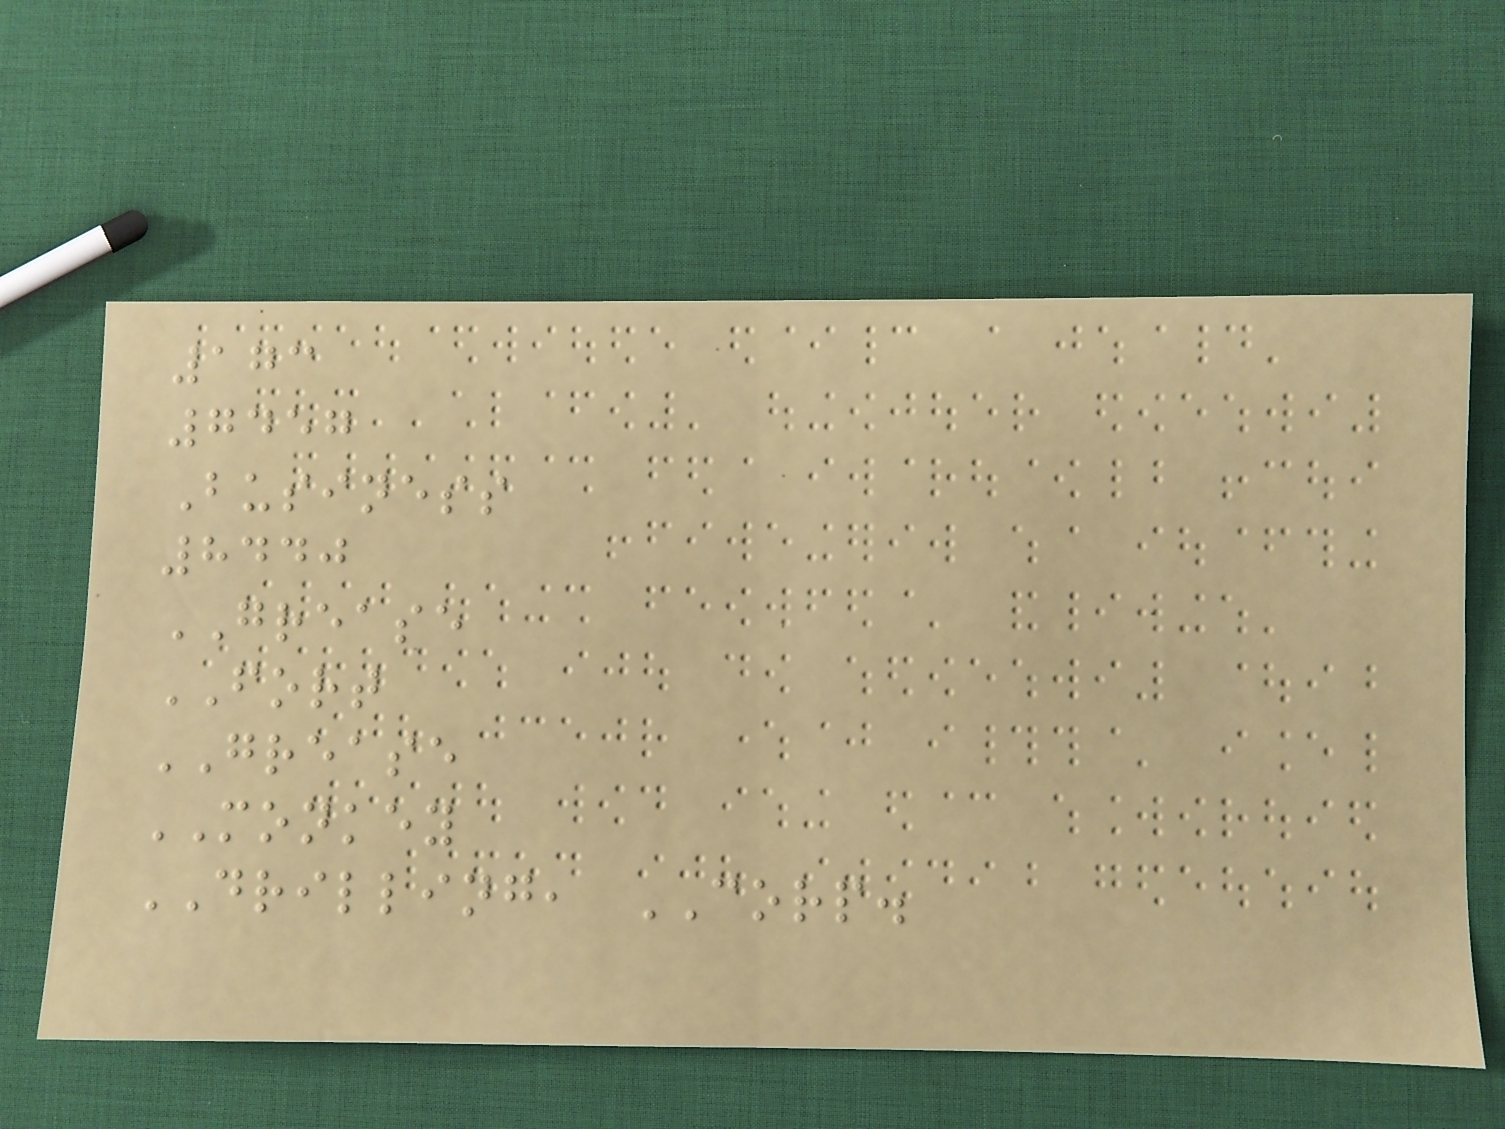173
7457
Business
8440
GREASE
FORT
GREASE
MONKEY
DRILLING, CORP.
